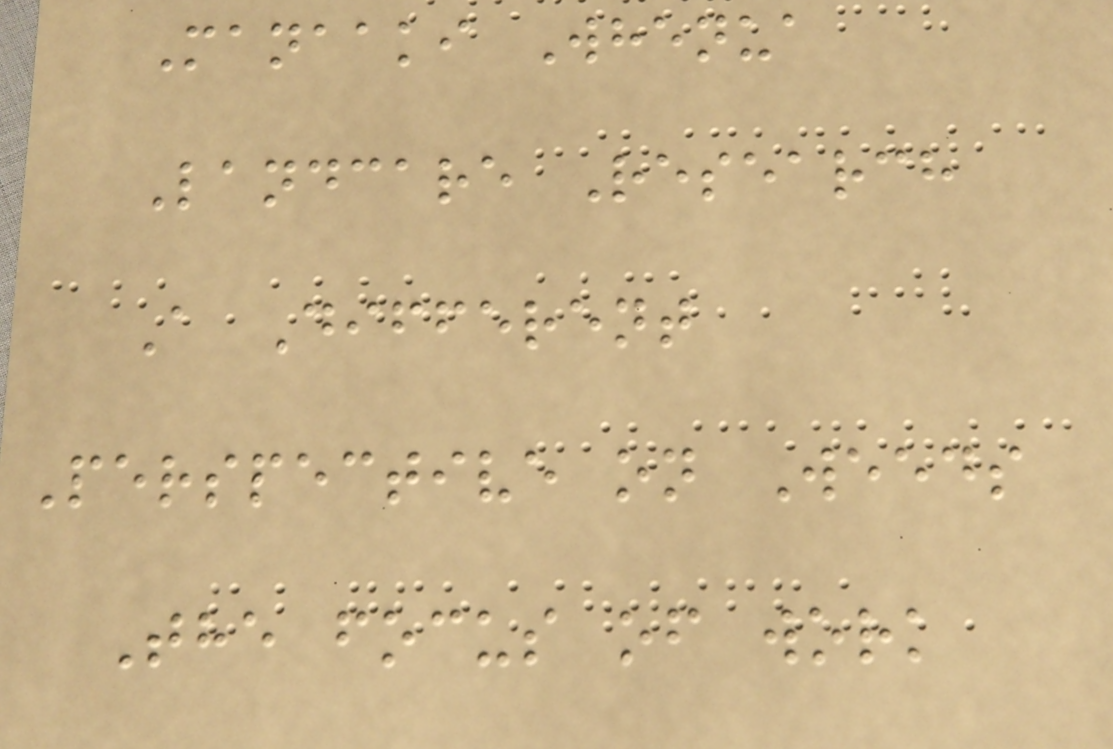Manaaki Whenua
Landcare Research
A Different
Perspective on Weeds
The focus of work
